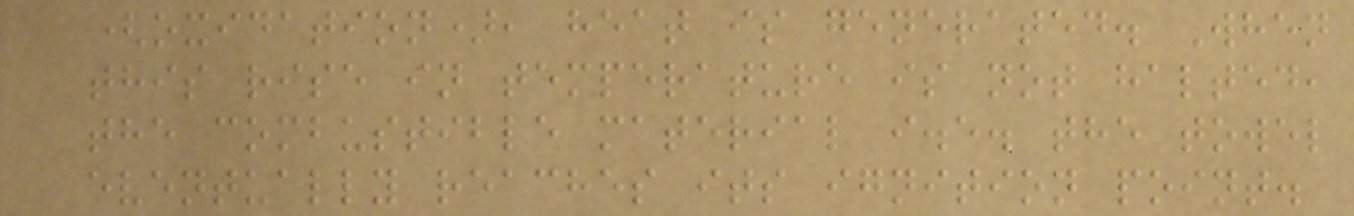(oxidation), heat is generated. When
this rise in temperature is not halted,
the combustible material i.e. the towel
eventually reaches its ignition point.
